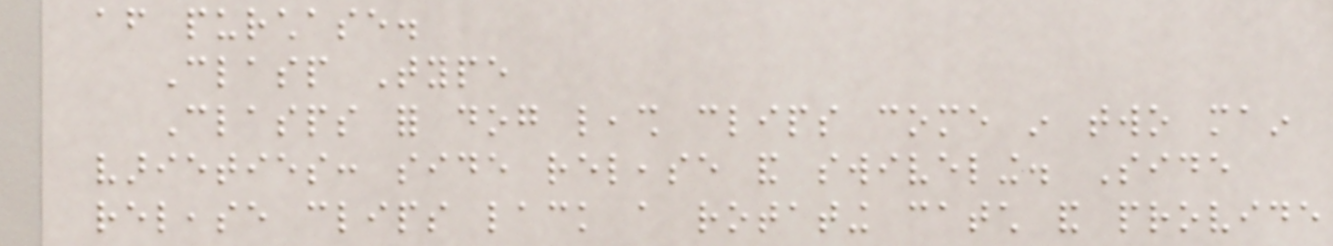after purchase.
Clasp Type
Clasps for dog leash clips come in two main
varieties: side release and swiveling. Side
release clips lack a rotating catch and provide
